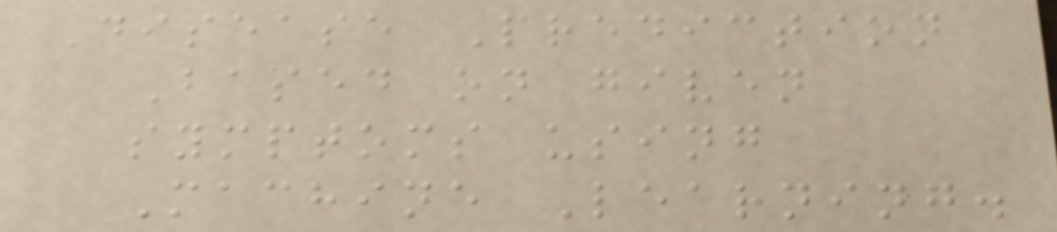Disease Prediction
Based on given
symptoms using
Machine Learning.
